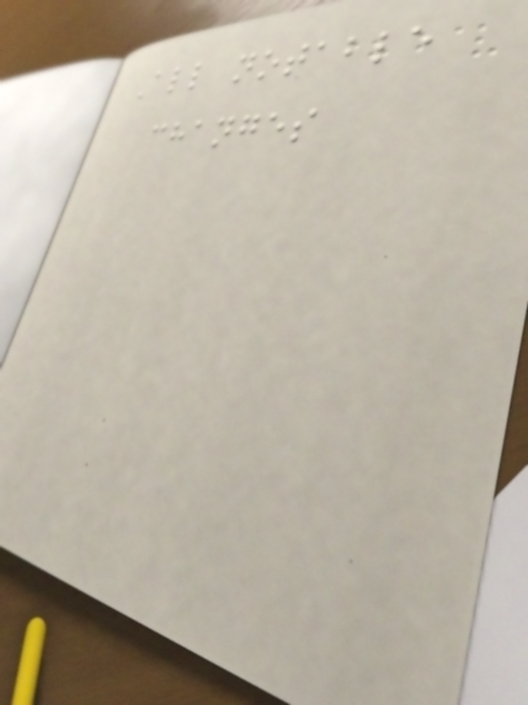All notable
changes
